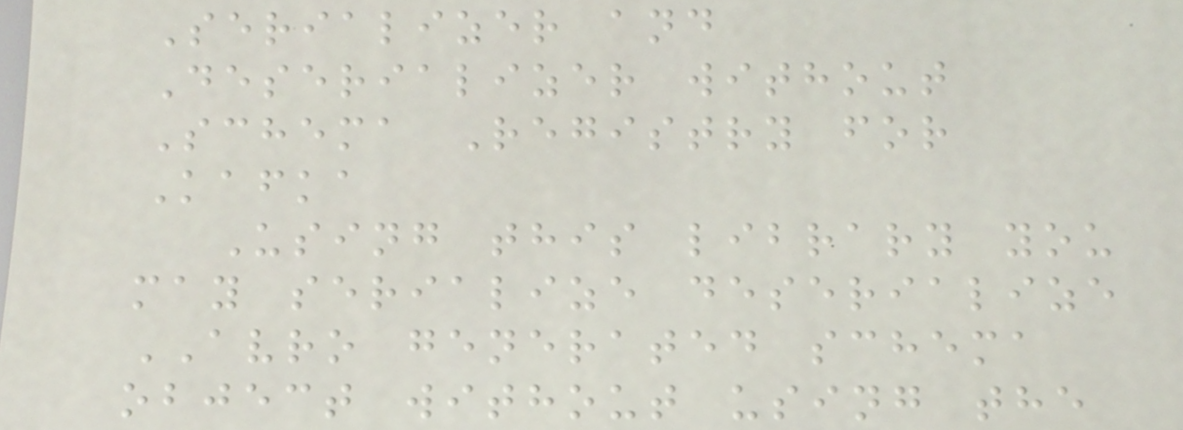Serializer and
Deserializer without
Schema Registry for
Kafka
Using this library you
may serialize deserialize
AVRO generated schema
object without using the
